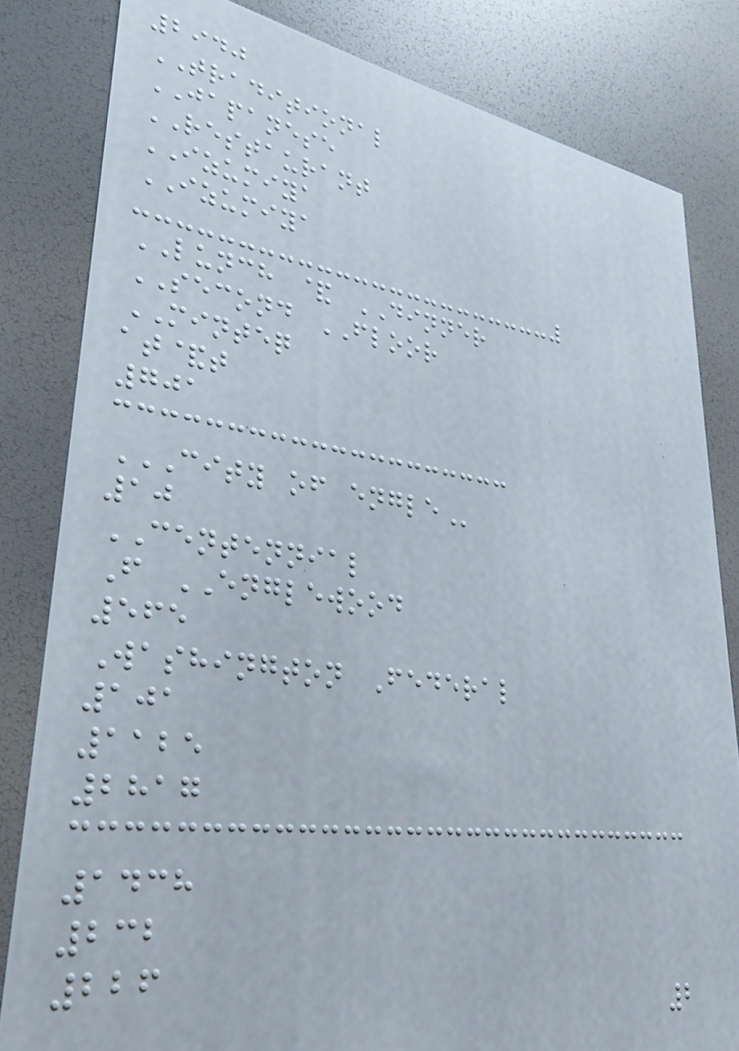2940
TRADITIONAL
JAPANESE
RESTAURANT
IZUMIYA
IZUMIYA
LUNCH & DINNER
SECOND FLOOR
MINTEQ
at&t
701
CITY OF ENGLE
10
CENTENNIAL
F ENGLEWOOD
565
Washington Federal
101
1125
2817
1438
232
226
2
